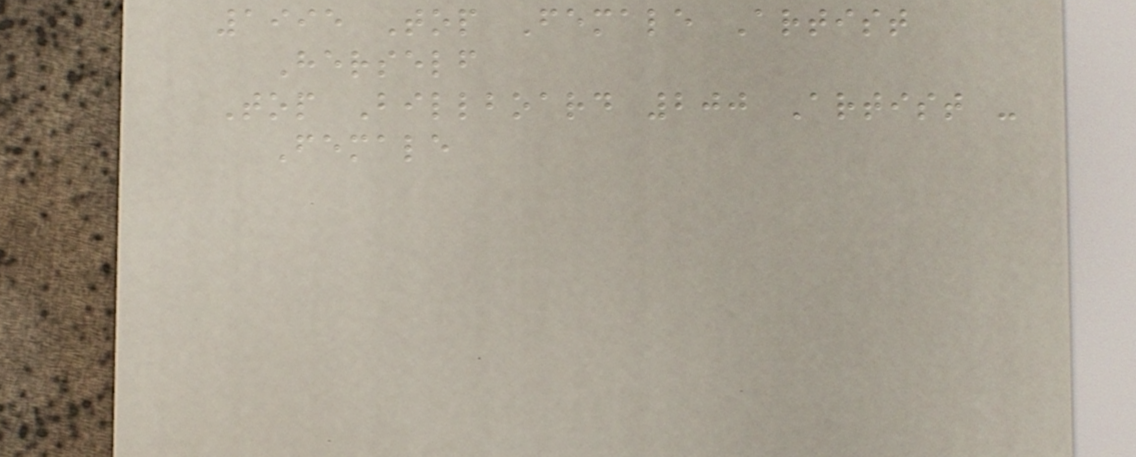1995 Top Female Artist
Herself
Top Billboard 200 Artist -
Female
